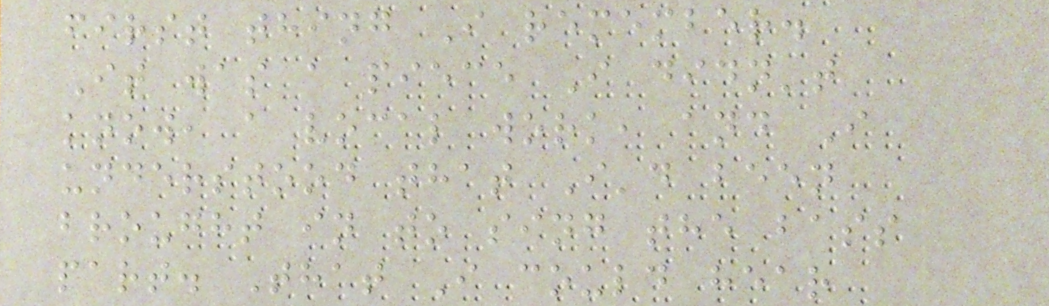first thing I remember.
It was a piece I didn't
know, a vocal work, and I
understood that I'd been
brought in to sing the bass
part. That I could hear
